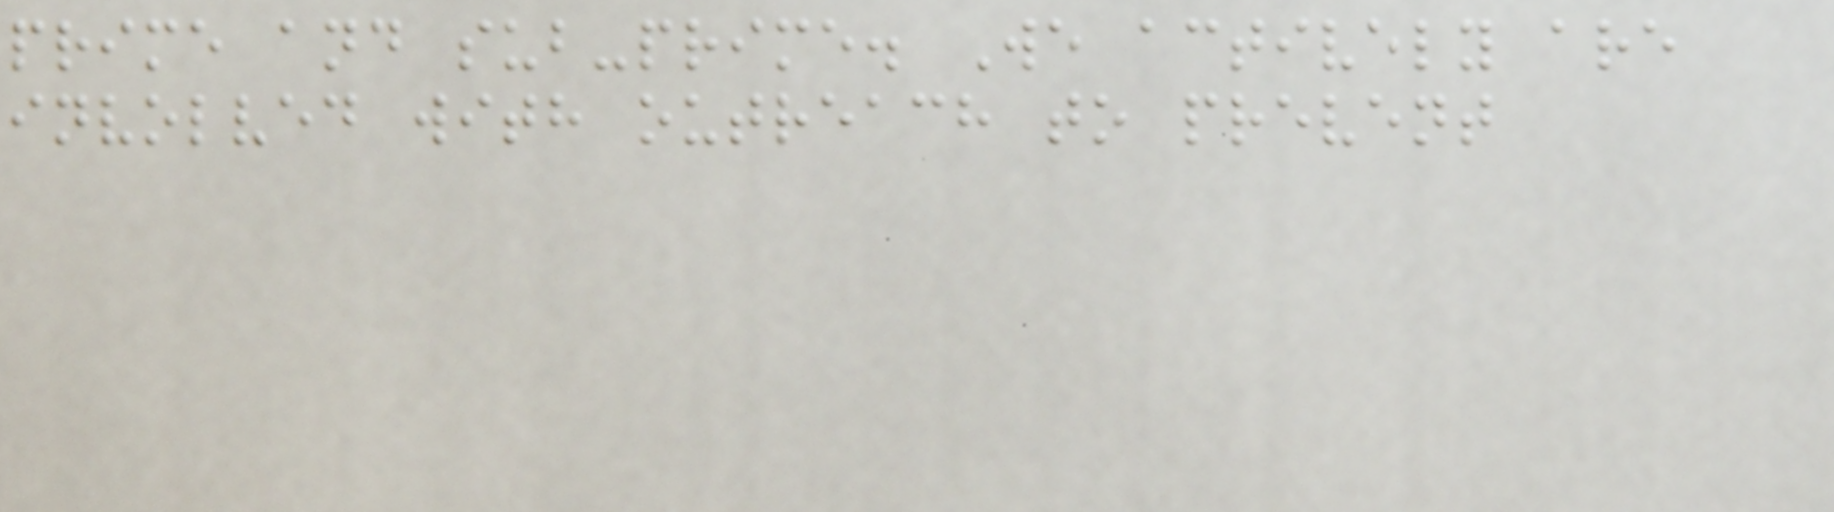prime and sub-prime. We actively are
involved with outreach to prevent
